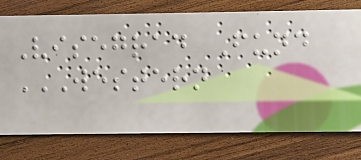Visegrad Fund
WESTERN
